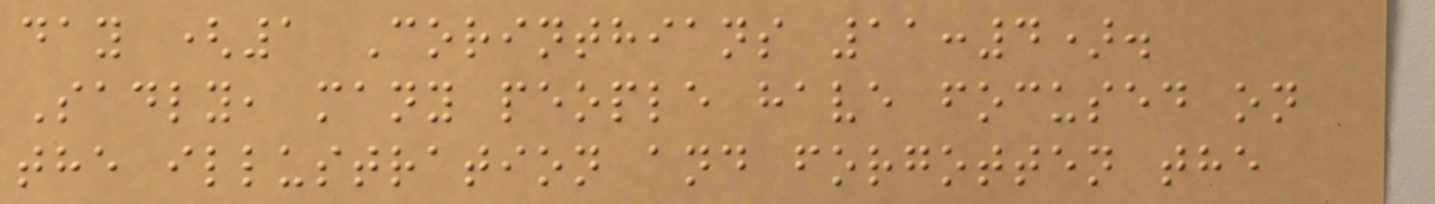day (1 Corinthians 11:4).
Sadly, many people have focused on
the illustration and forgotten the
